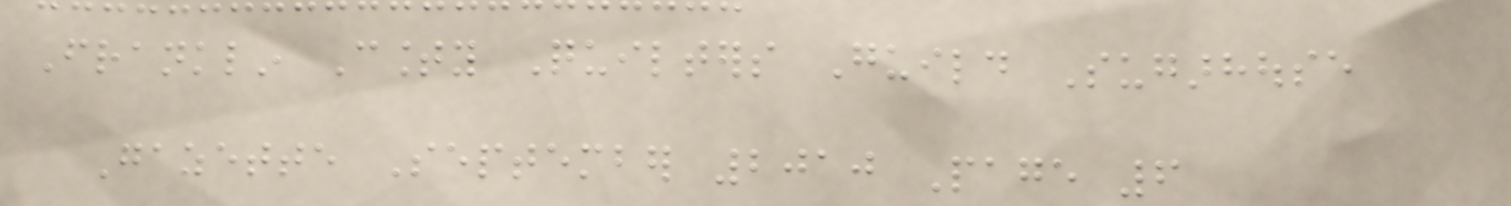Franklin County Quilters Guild Sugarhouse
Gazette September 2010 Page 6
